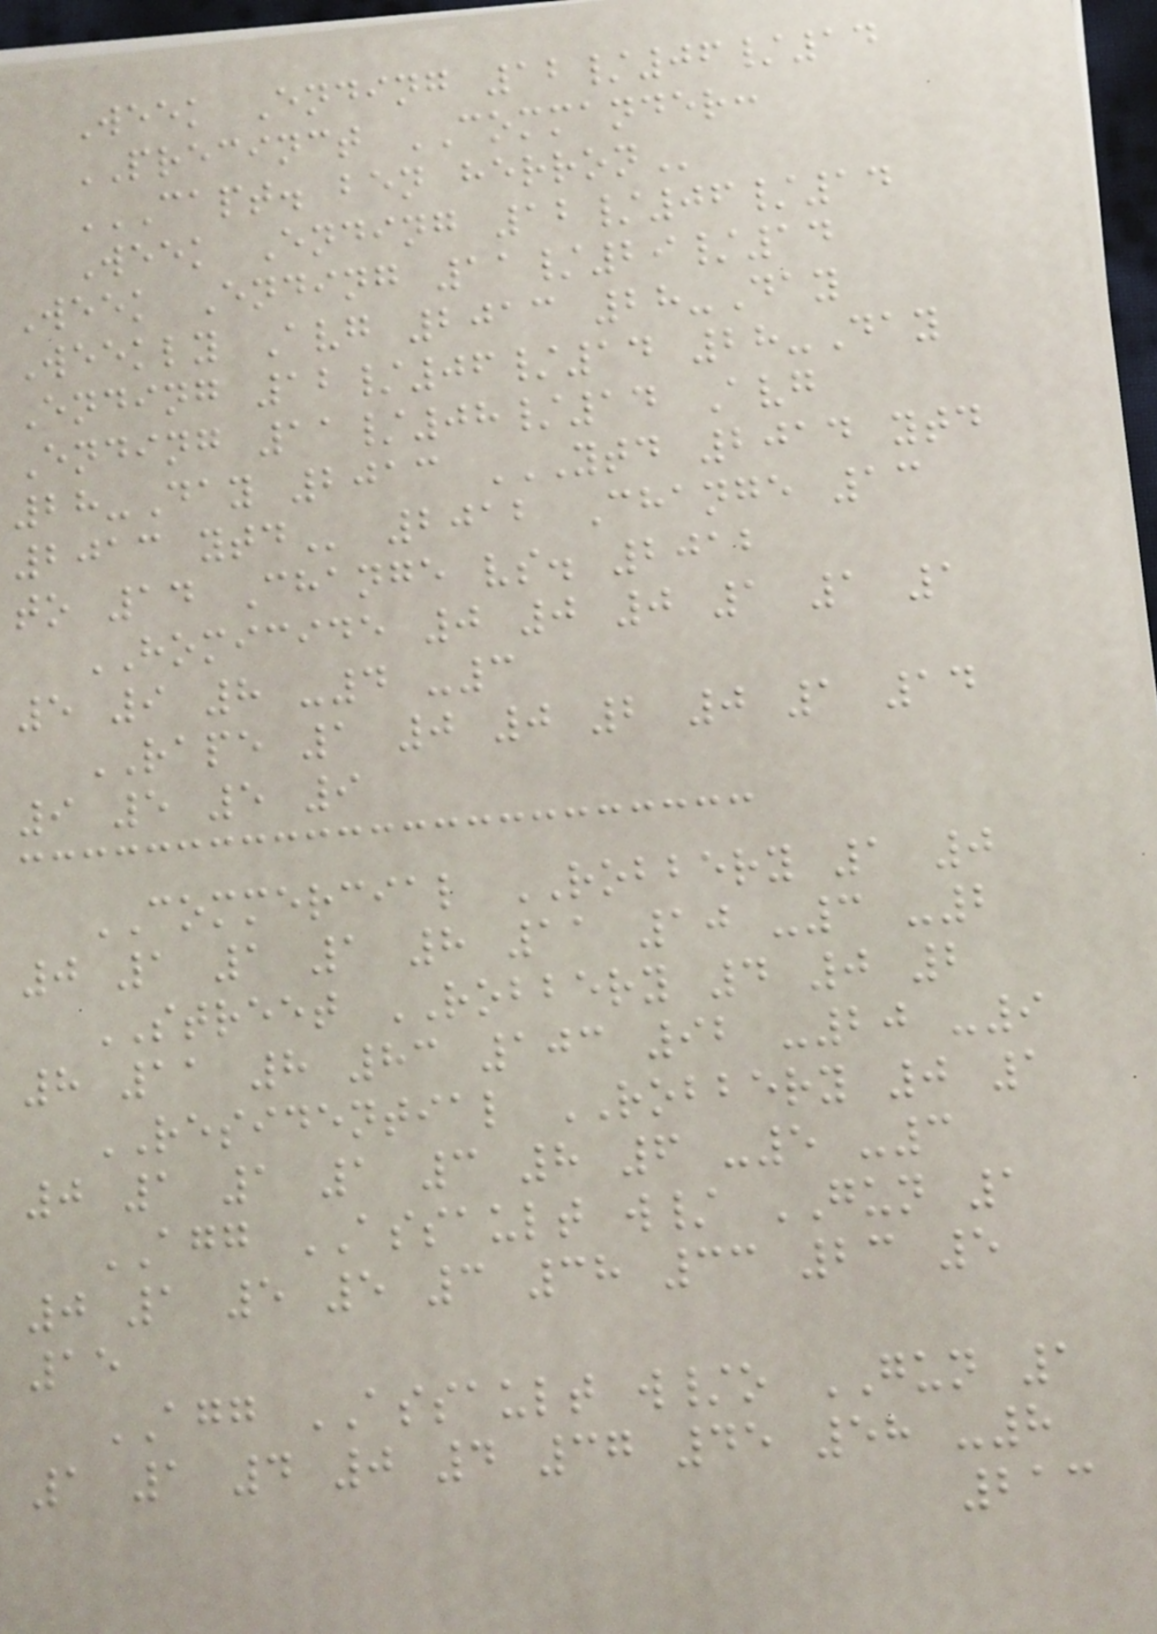Week Ending 12/06/14
PRECINCT COMMANDER:
CAPT. BEN HERRON
Week Ending 12/06/14
Week Ending 11/29/14
Weekly Avg 2013 28-Day
Ending 12/06/14 28-Day
Ending 11/08/14 Avg
28-Day 2013 YTD 2014 YTD
2013 YTD 2012 Change 13
to 14 Change vs. 2012
HOMICIDE 0 0 0 1 1 1
5 9 8 -4 -3
RAPE 1 0 0 2 0 1 14
9 5 5 9
COMMERCIAL ROBBERY 1 0
0 1 1 1 8 11 10 -3 -2
STREET ROBBERY 4 0 2
8 11 8 83 103 92 -20 -9
RESIDENTIAL ROBBERY 0 1
0 1 1 1 3 8 6 -5 -3
AGG ASSAULT w/ GUN 1
0 1 5 5 3 38 33 23 5
15
AGG ASSAULT w/o GUN 1
1 1 4 0 4 37 45 58 -8
213
